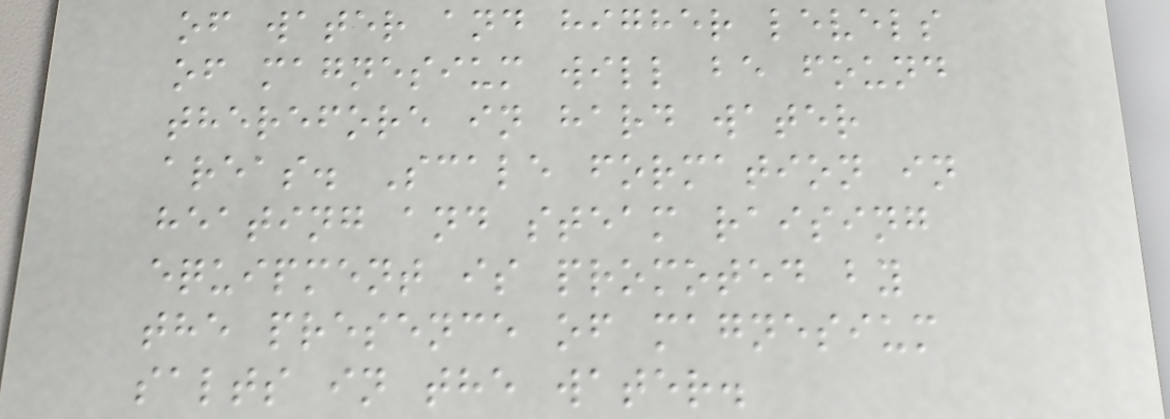of water and higher levels
of magnesium will be found
therefore in hard water
areas. Scale formation in
heating and steam raising
equipment is promoted by
the presence of magnesium
salts in the water.
